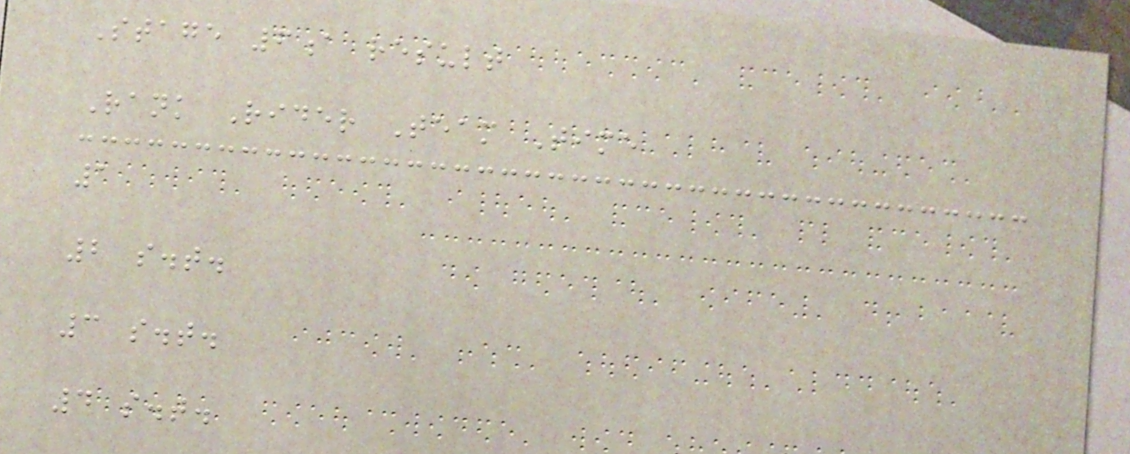Stage 6a result
Rank Rider Team Time
1
2 s.t.
3 s.t.
4 s.t.
